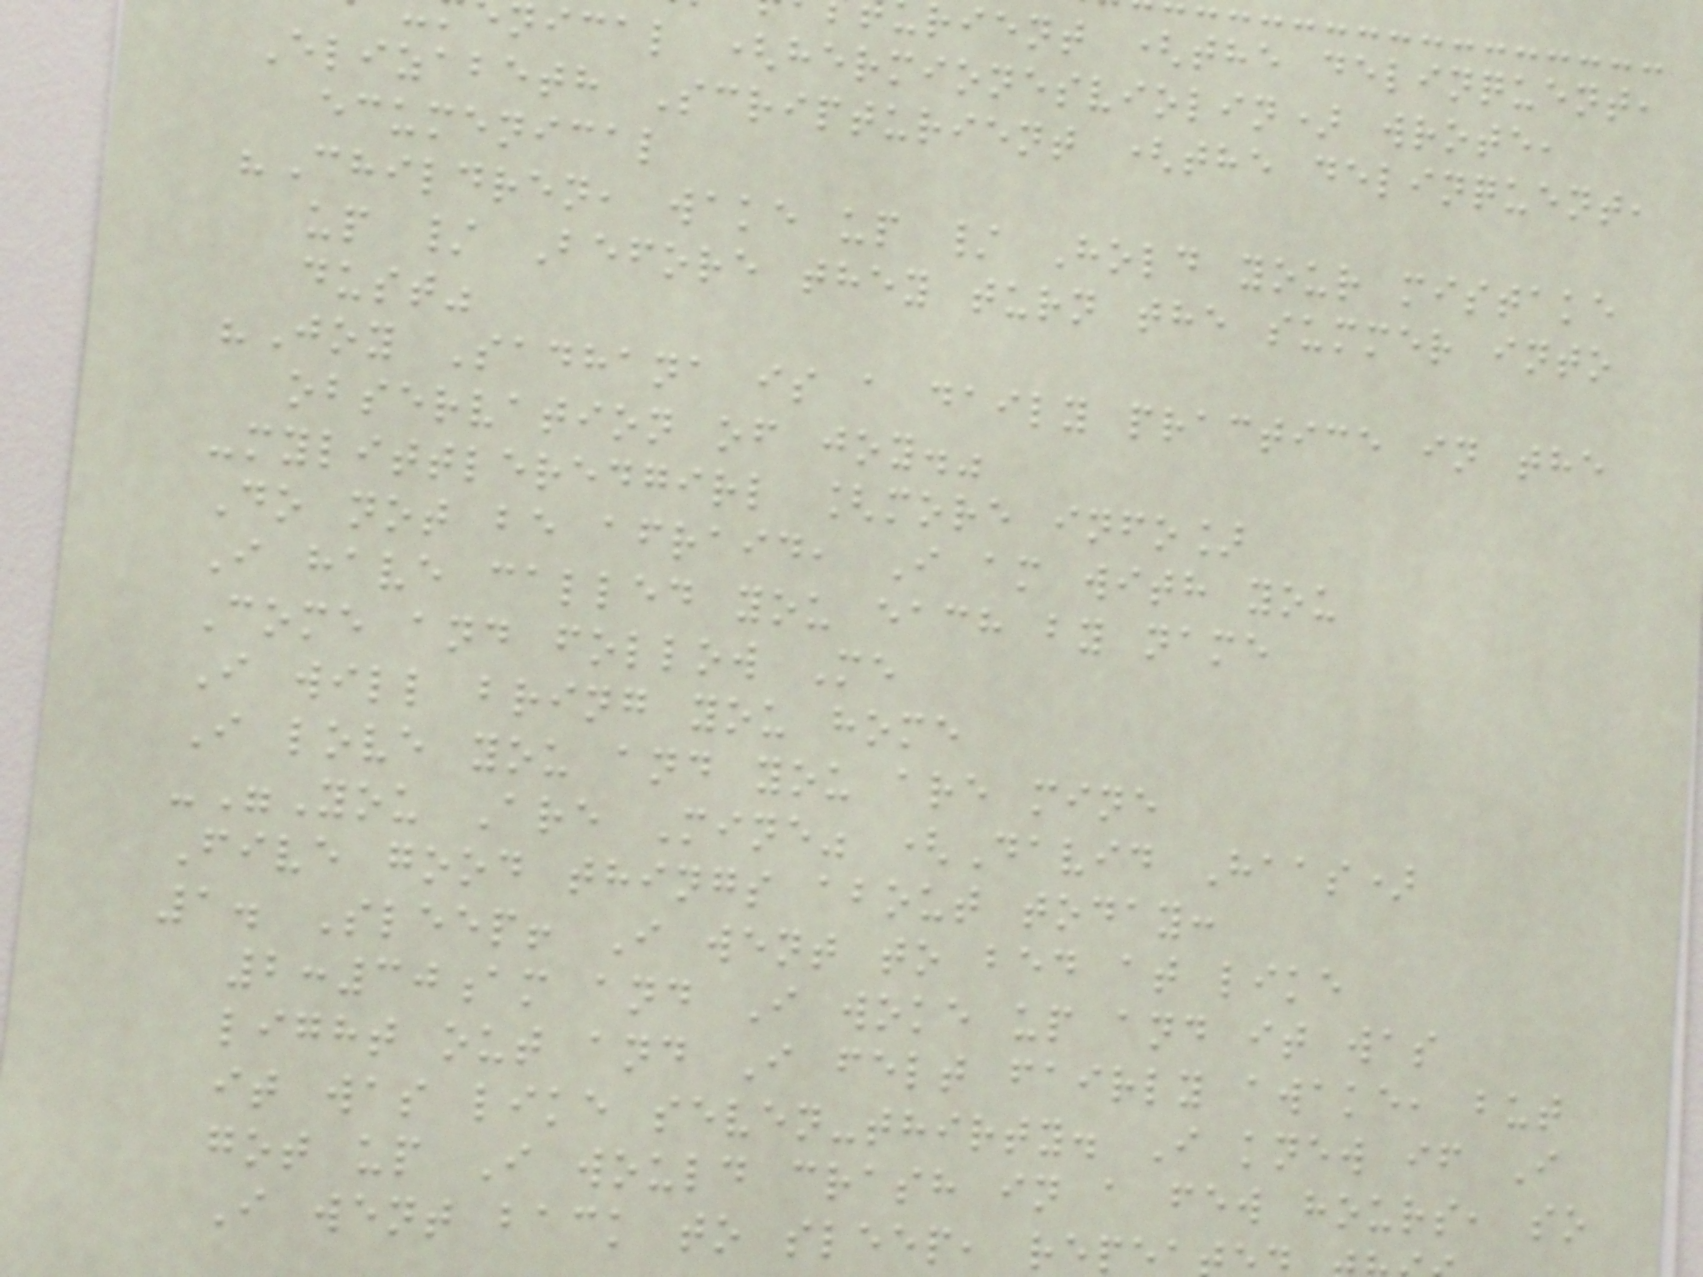rient (the delinquent,
nical (hermionesviolin) wrote,
Elizabeth Scripturient (the delinquent,
ecumenical
"Children, wake up / Hold your mistake
up / Before they turn the summer into
dust"
"Joy Sadhana is a daily practice in the
observation of joy."
-mylittleredgirl [more info]
Do not be afraid, I am with you
I have called you each by name
Come and follow Me
I will bring you home
I love you and you are mine
-"You Are Mine" (David Haas)
Five good things about today:
1. Sleep! I went to bed at like
2:30am and I woke up and it was
light out and I felt fairly awake, but
it was like seven-thirty. I knew if I
got up I would crash in a few hours, so
I went back to sleep, repe
